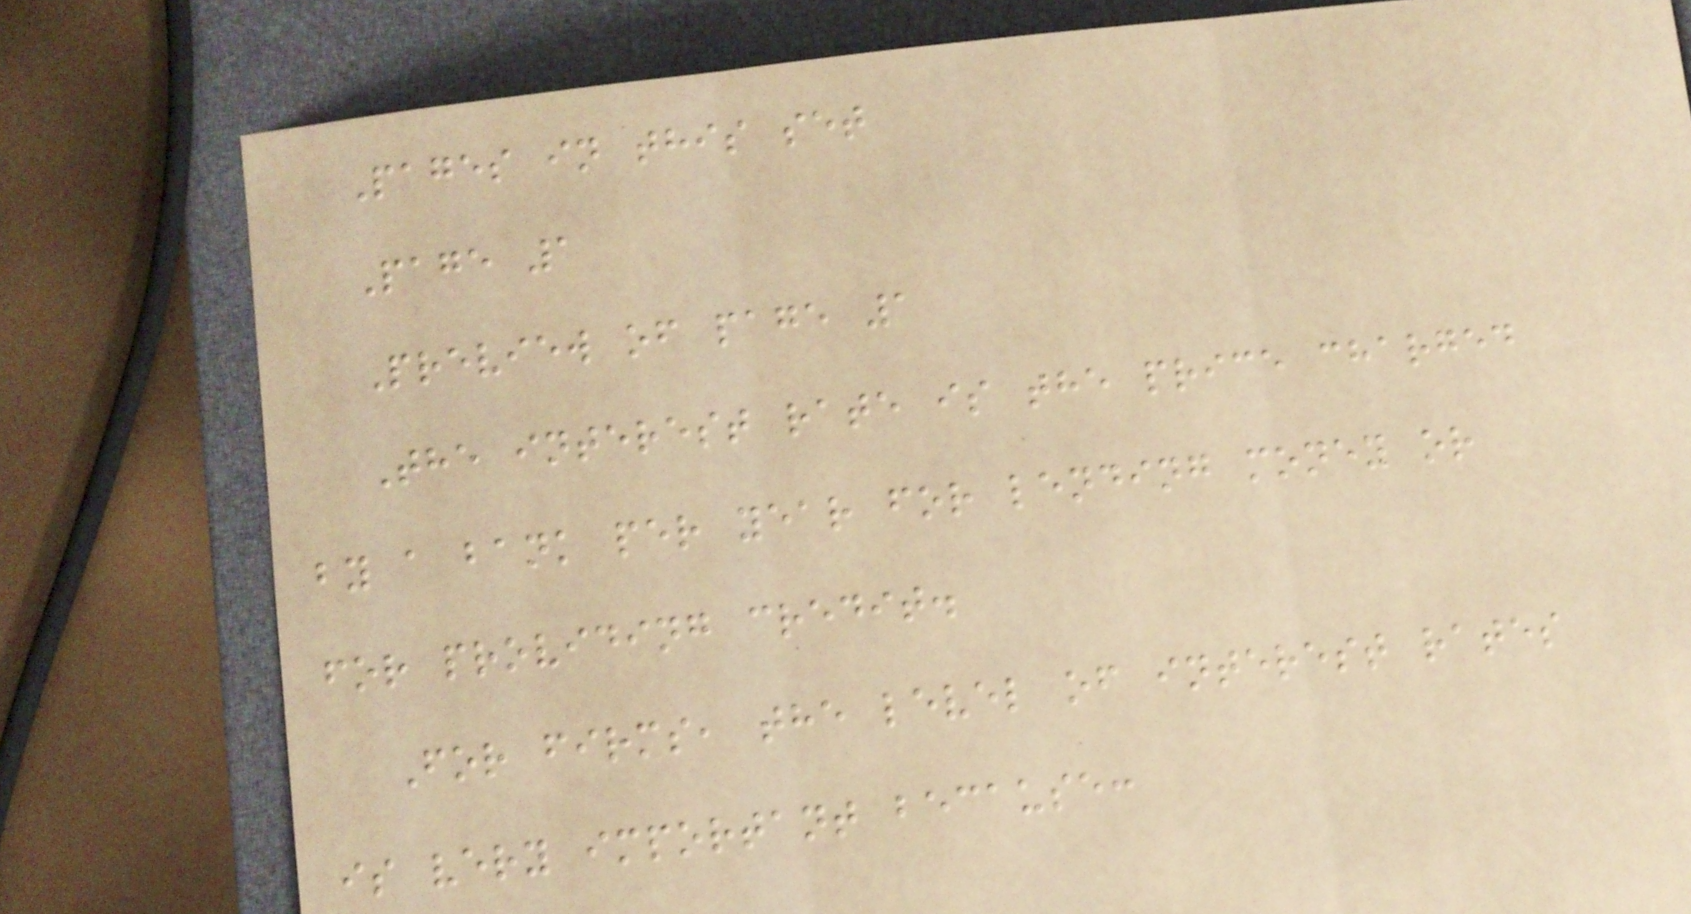Pages in this set
Page 1
Preview of page 1
The interest rate is the price charged
by a bank per year for lending money or
for providing credit.
For firms, the level of interest rates
is very important because:
